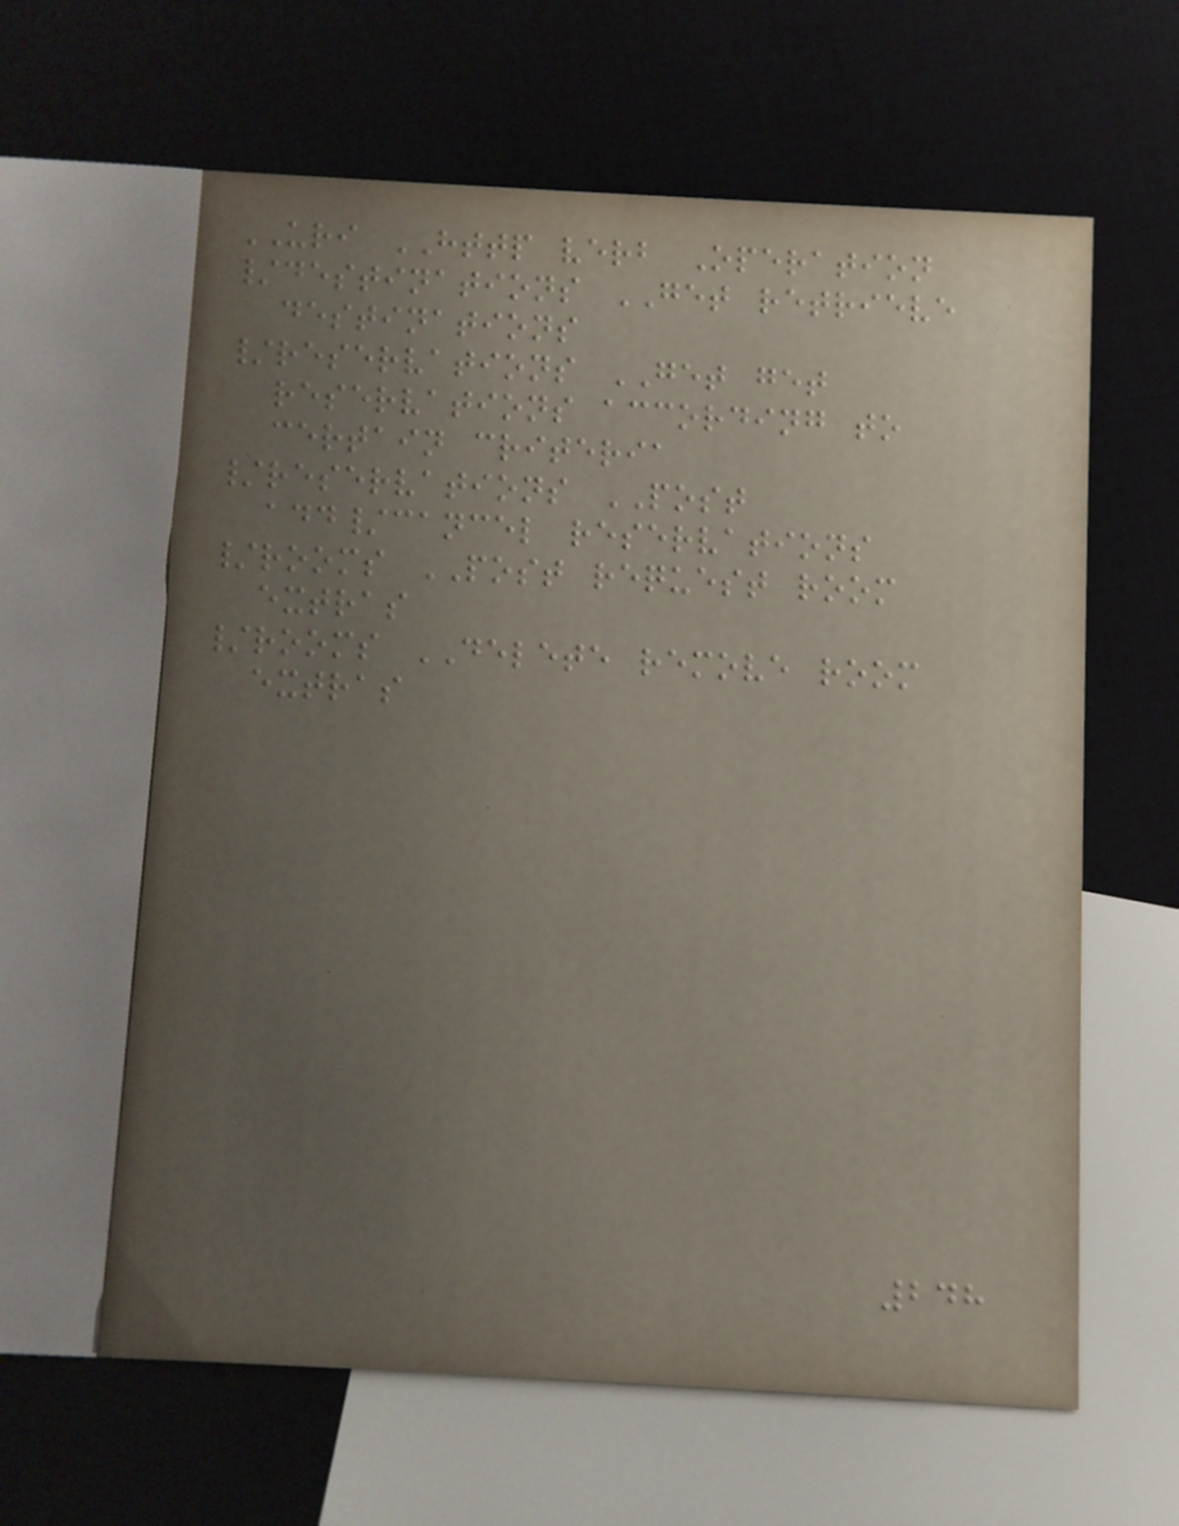URI HTTP verb Operation
/destinations GET retrieve
destinations
/reservations GET get
reservations according to
certain criteria
/reservations POST
add/cancel reservations
/rooms POST request room
extras
/rooms DELETE remove room
extras
248
